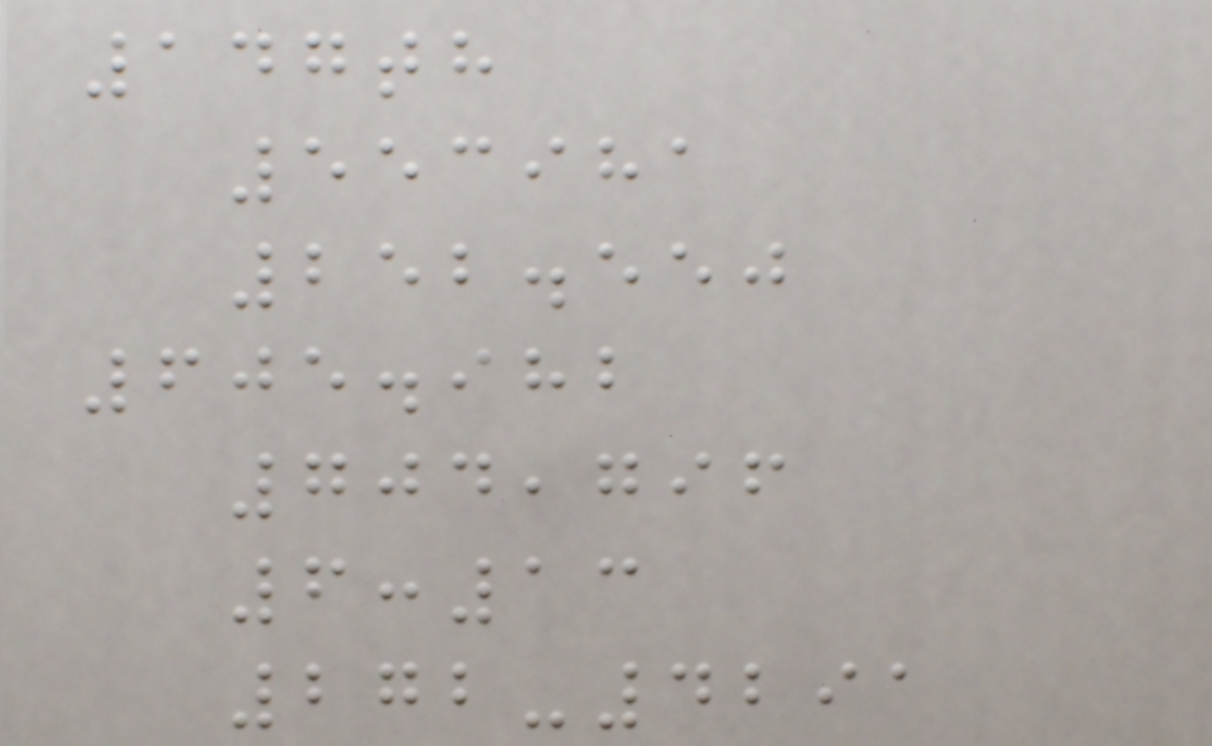147th
553981
252.550
605.982
704,796
6:13
272-4291
